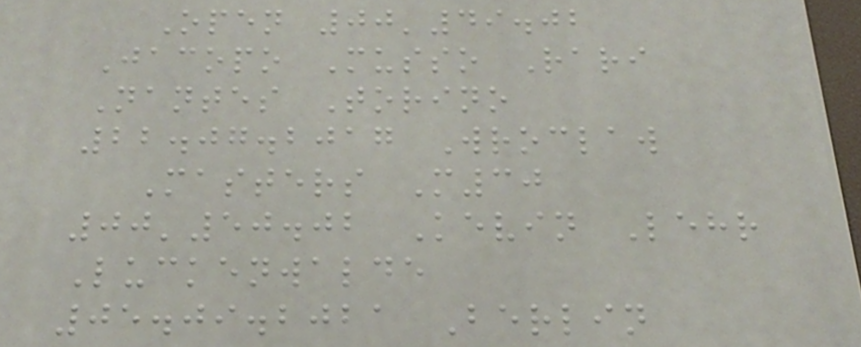Open 00'49.02
Jacopo Musso Rari
Nantes Torino
22.07.2017 Wroclaw
Masters M30
00'50.02 Kevin Lehr
Luckenwalde
05.09.2021 Berlin
